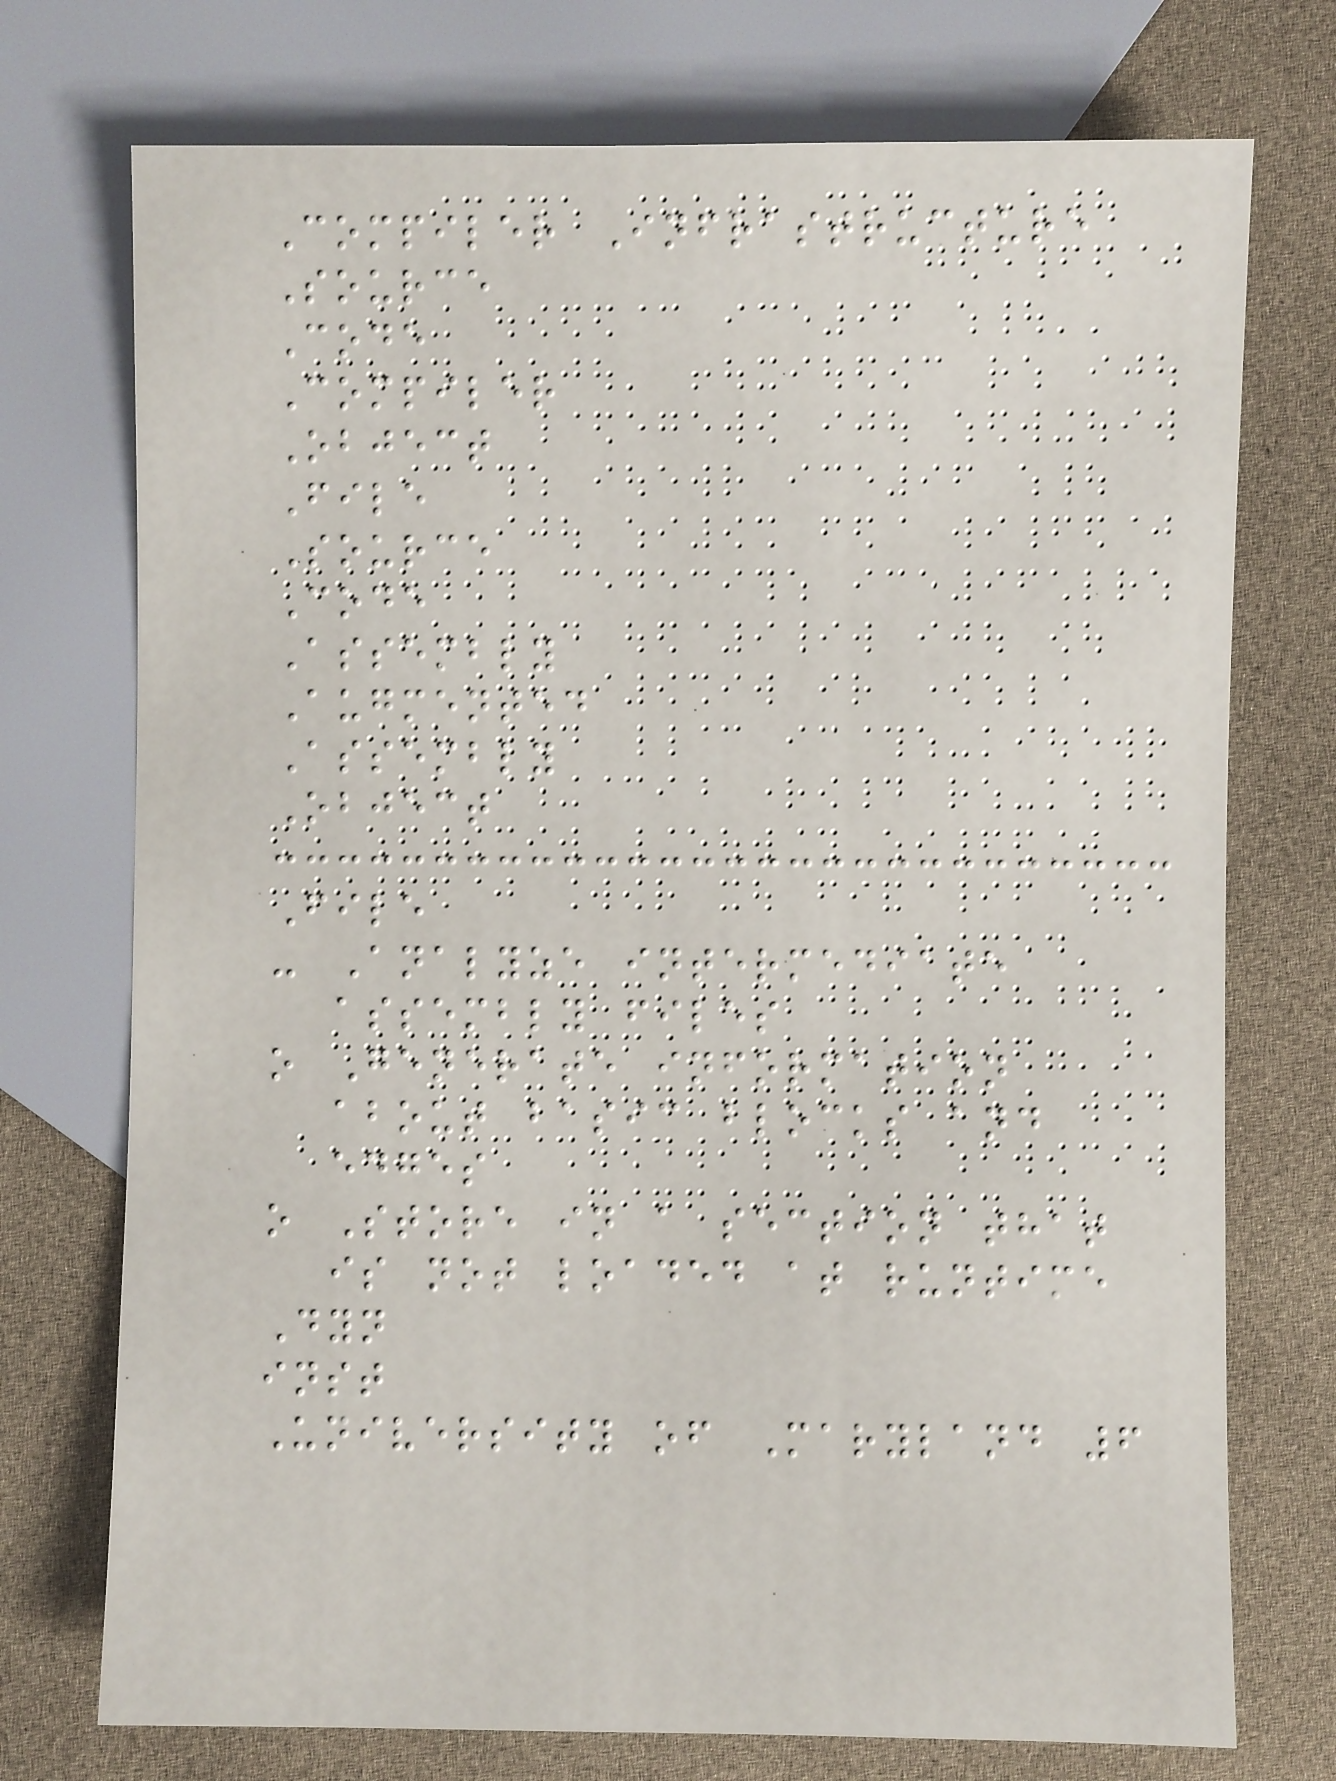Compiler Infrastructure
Source
Code
Compiler
Object
File
Source
Code
Assembly
Augmented
Assembly
Object
File
- Analyze intermediate
assembly files
o Generate information
about basic blocks and
edges
o Store in a section that
is not loaded at runtime
Dyn
inst
University of Maryland 6
